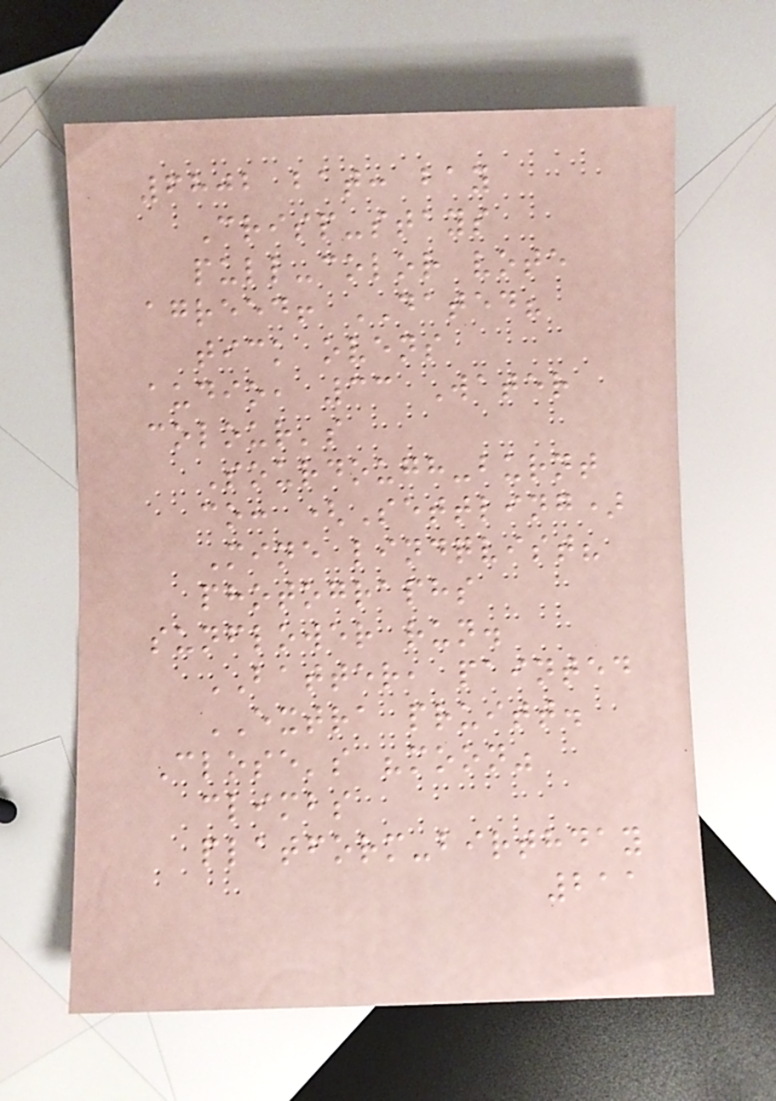6802 bat: bay
Crisp-stays
pull-color vote
agreed! DATED?
tick ovens
audio, 33 Water
colour's
Sourdough-burnt
co: (Settling)
Mine lindqvist?
photographs
sunflower run.
BATTER, painted
EXTRA pruitt.
Close's "moon"
climbs
platform-birthday
211
